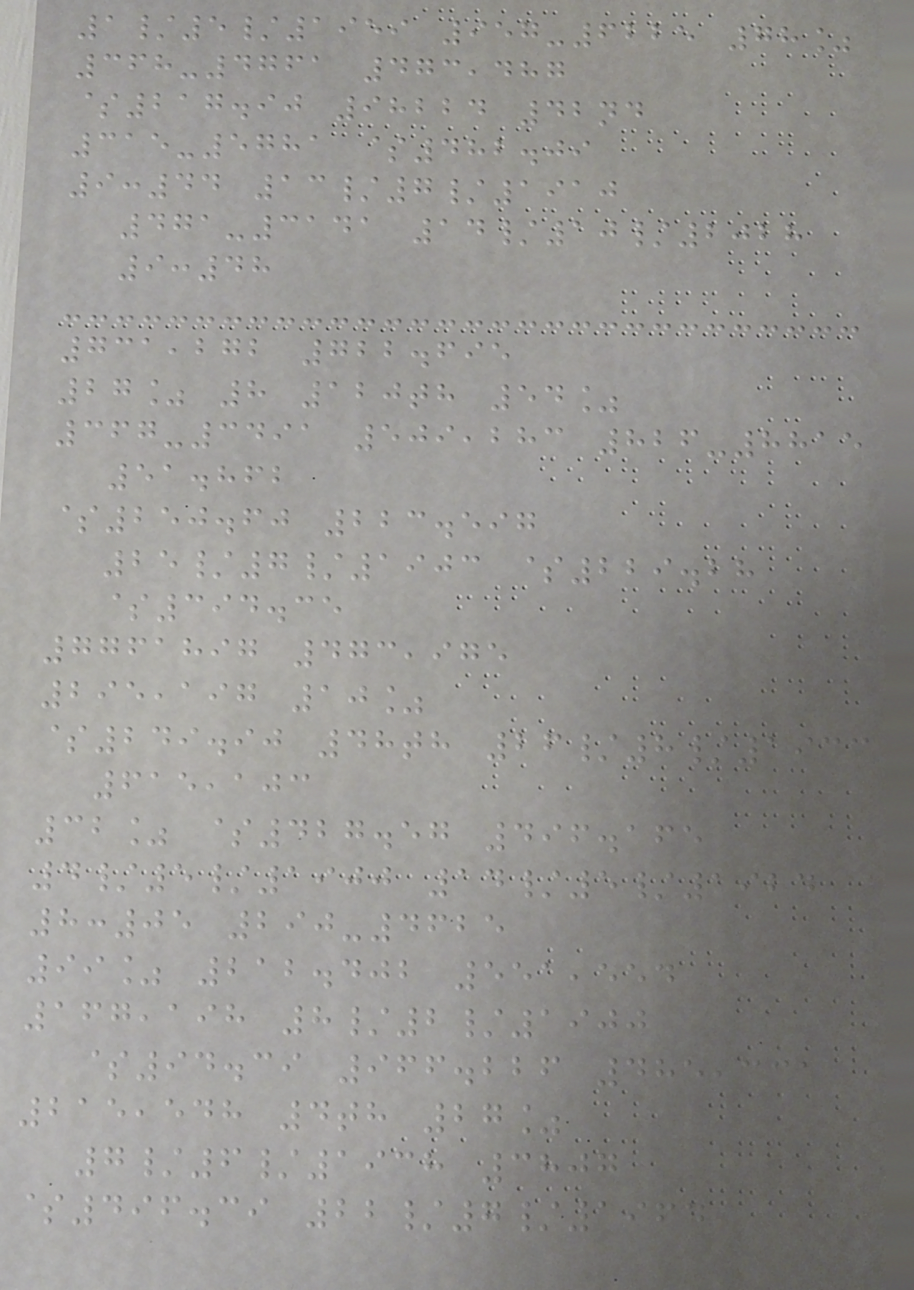1/5/1959 957-6225 78%
368-4761 473,487
$217.90 98224 42nd
315-5781 $482.09
9:44 13/7/1910
471-3141 14/10/2028
9:48
731,272 722.695
27% 8 120th 54%
367-3491 509,283 826-8815
51.862
$250.60 223.597
25/7/1903 $229.28
$394.35
7761897 473,975
295,197 10%
$249.90 48th 26/8/1933
615,103
32% $427.57 496.165
4/5/1900 14/5/1924
8:05 290-4625
99% 212.402 551,554
167,198 8/2/1900
$94.39 966.226 485,331
215,548 4th 27%
7/6/1938 3807
$496.39 22/7/1964
